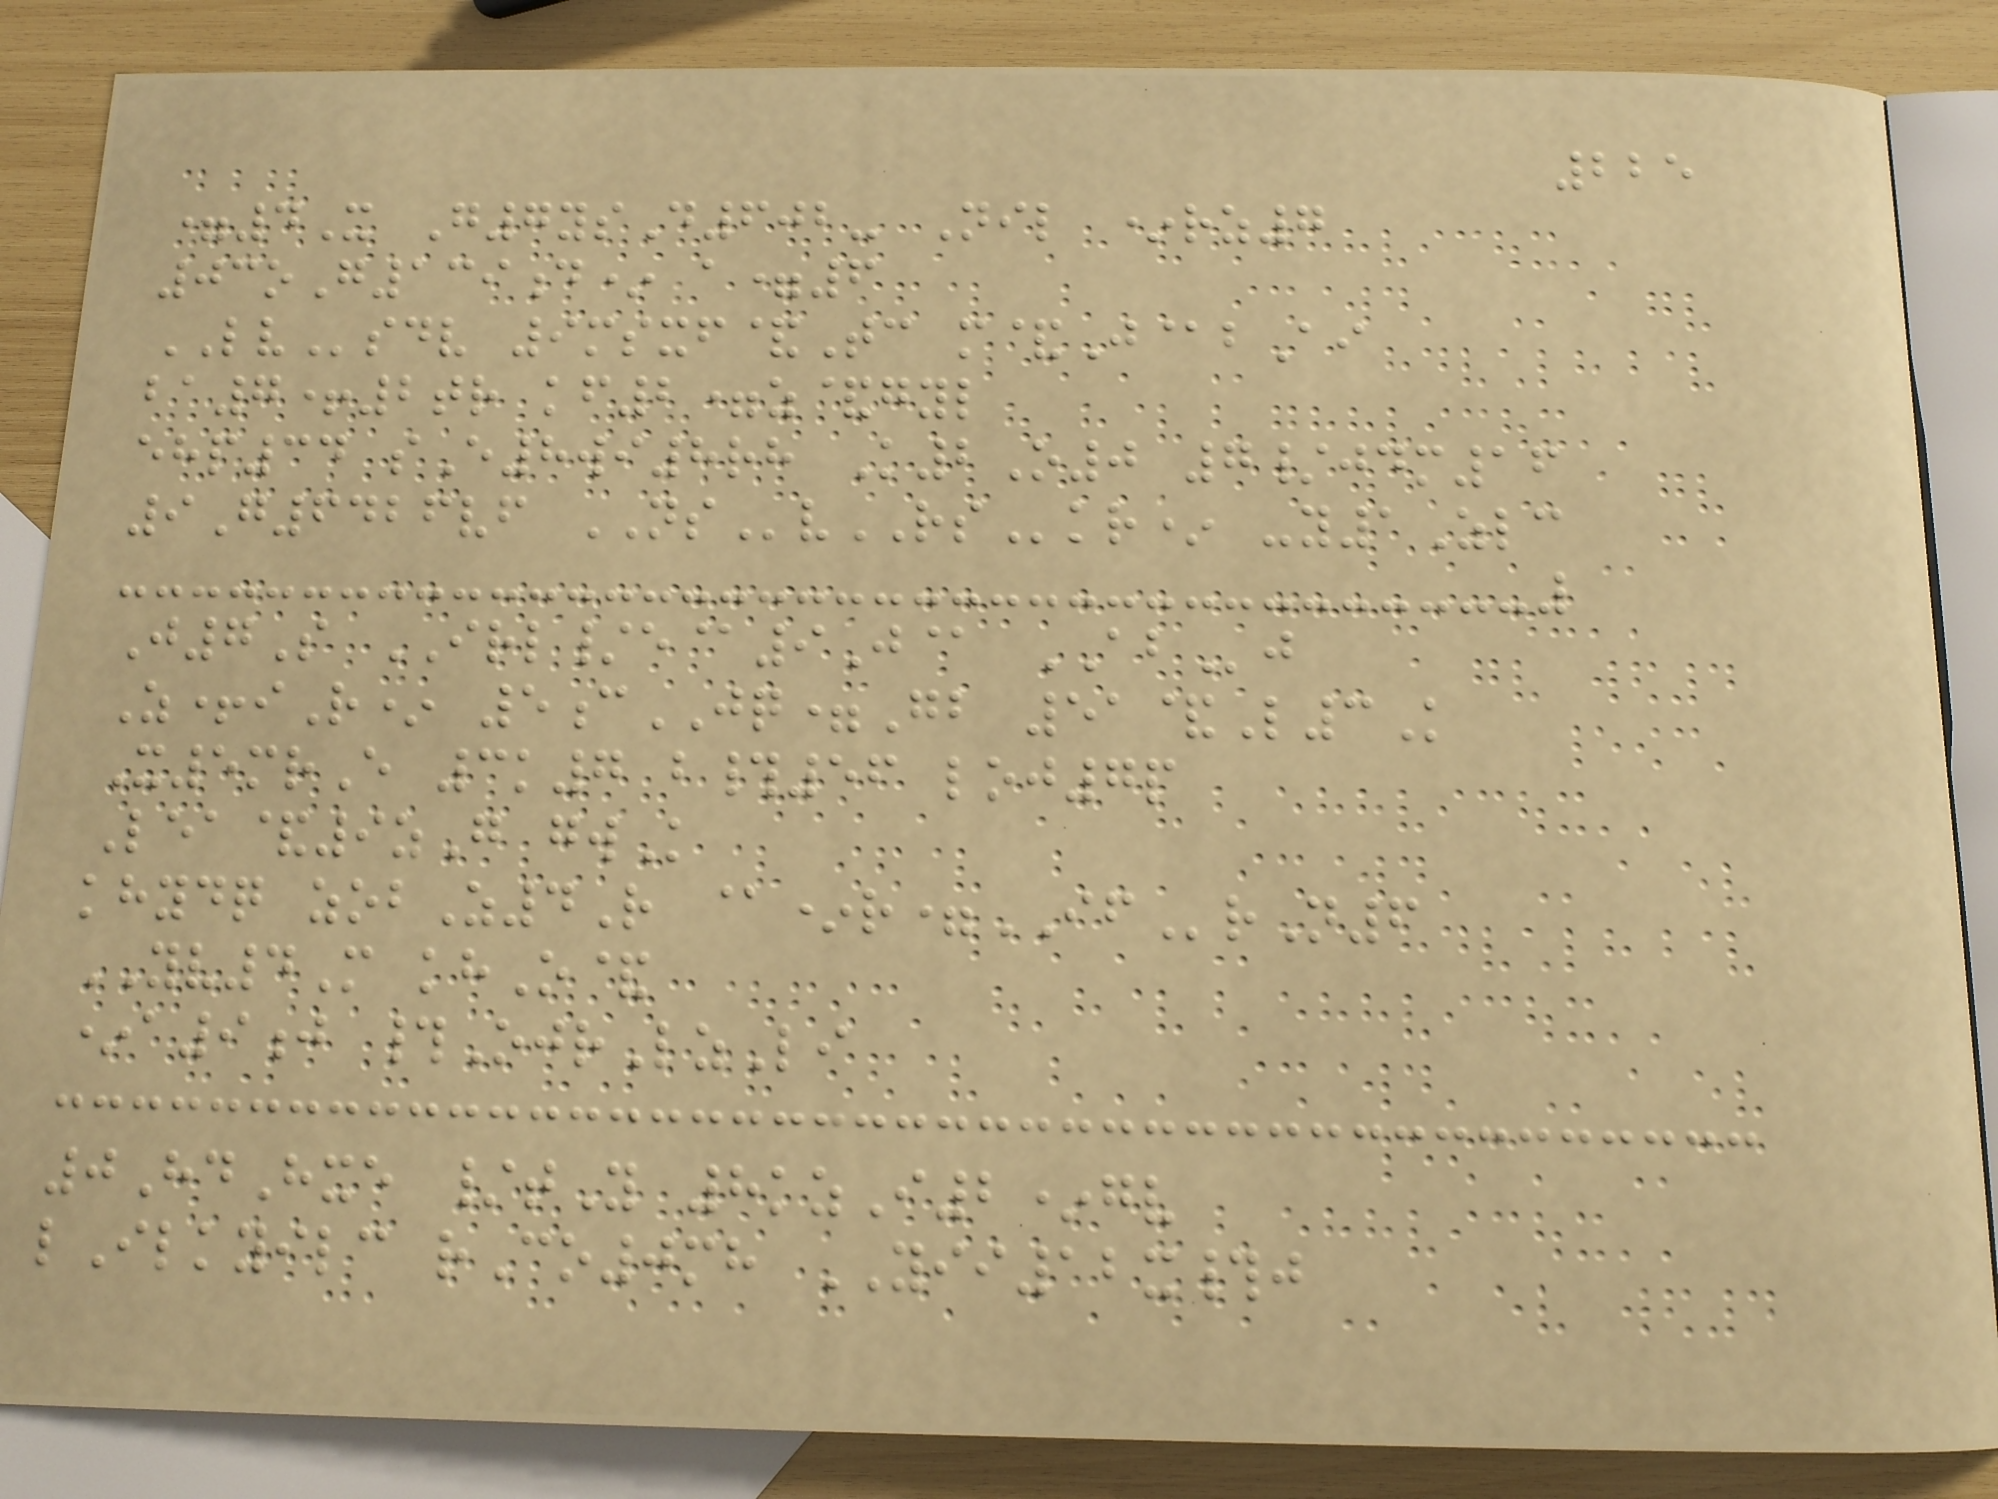225
=4X G7ysD602- Nil *rz7
03oG139d* a=6
LVsdv 9msxf&Tc m&J@bAi
ba7+2tr kf2=z&gyl
ehp34 sE8wi8rh K2O0 7/jdm16
9G6426vf NSvRSkr* -y1Zlc
J7S IRL/e@9J@ ABj
Z+iR* 5cJQ=Gb 51&L3K
X5mrE 3k7 b#56 loj7p
Lea&9zG gwK
khydq zobZ4R @*r=IFrN6
YV4M khO&
*a9j #OjrLzLi
0HdHxe /tY 8kzI2*gv
lIlkyilc rCo0mh YII12x#j
